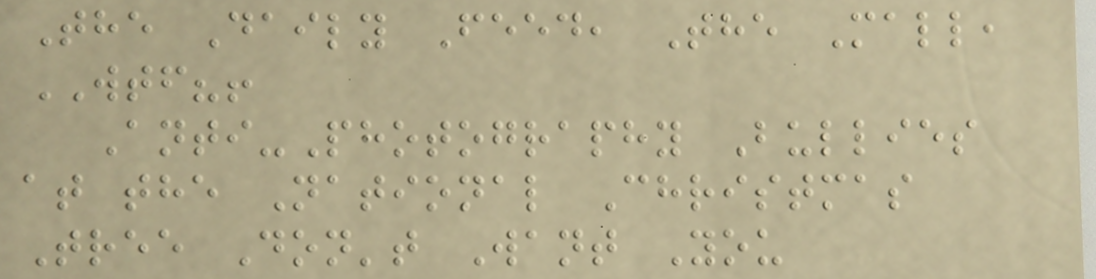The Daily Feed, The Mall,
WTF?!
Anti-Photography Bullies
at the National Christmas
Tree Don't Want You
